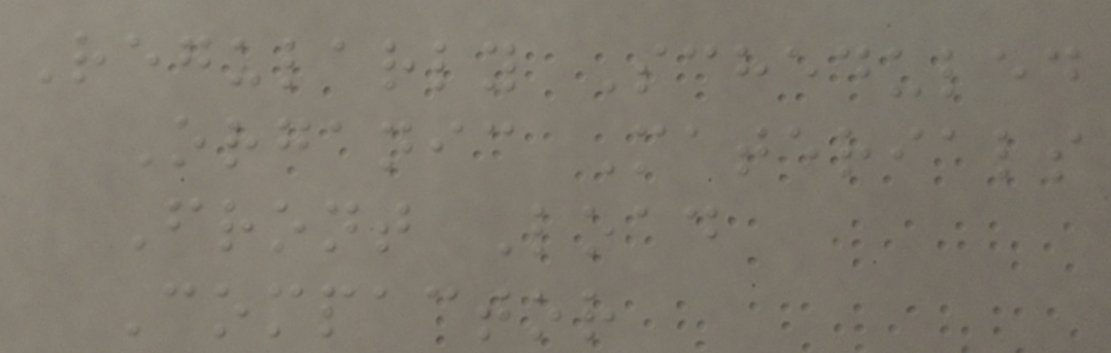Regularly Scheduled
Organic Materials
Front Load
Compactor
